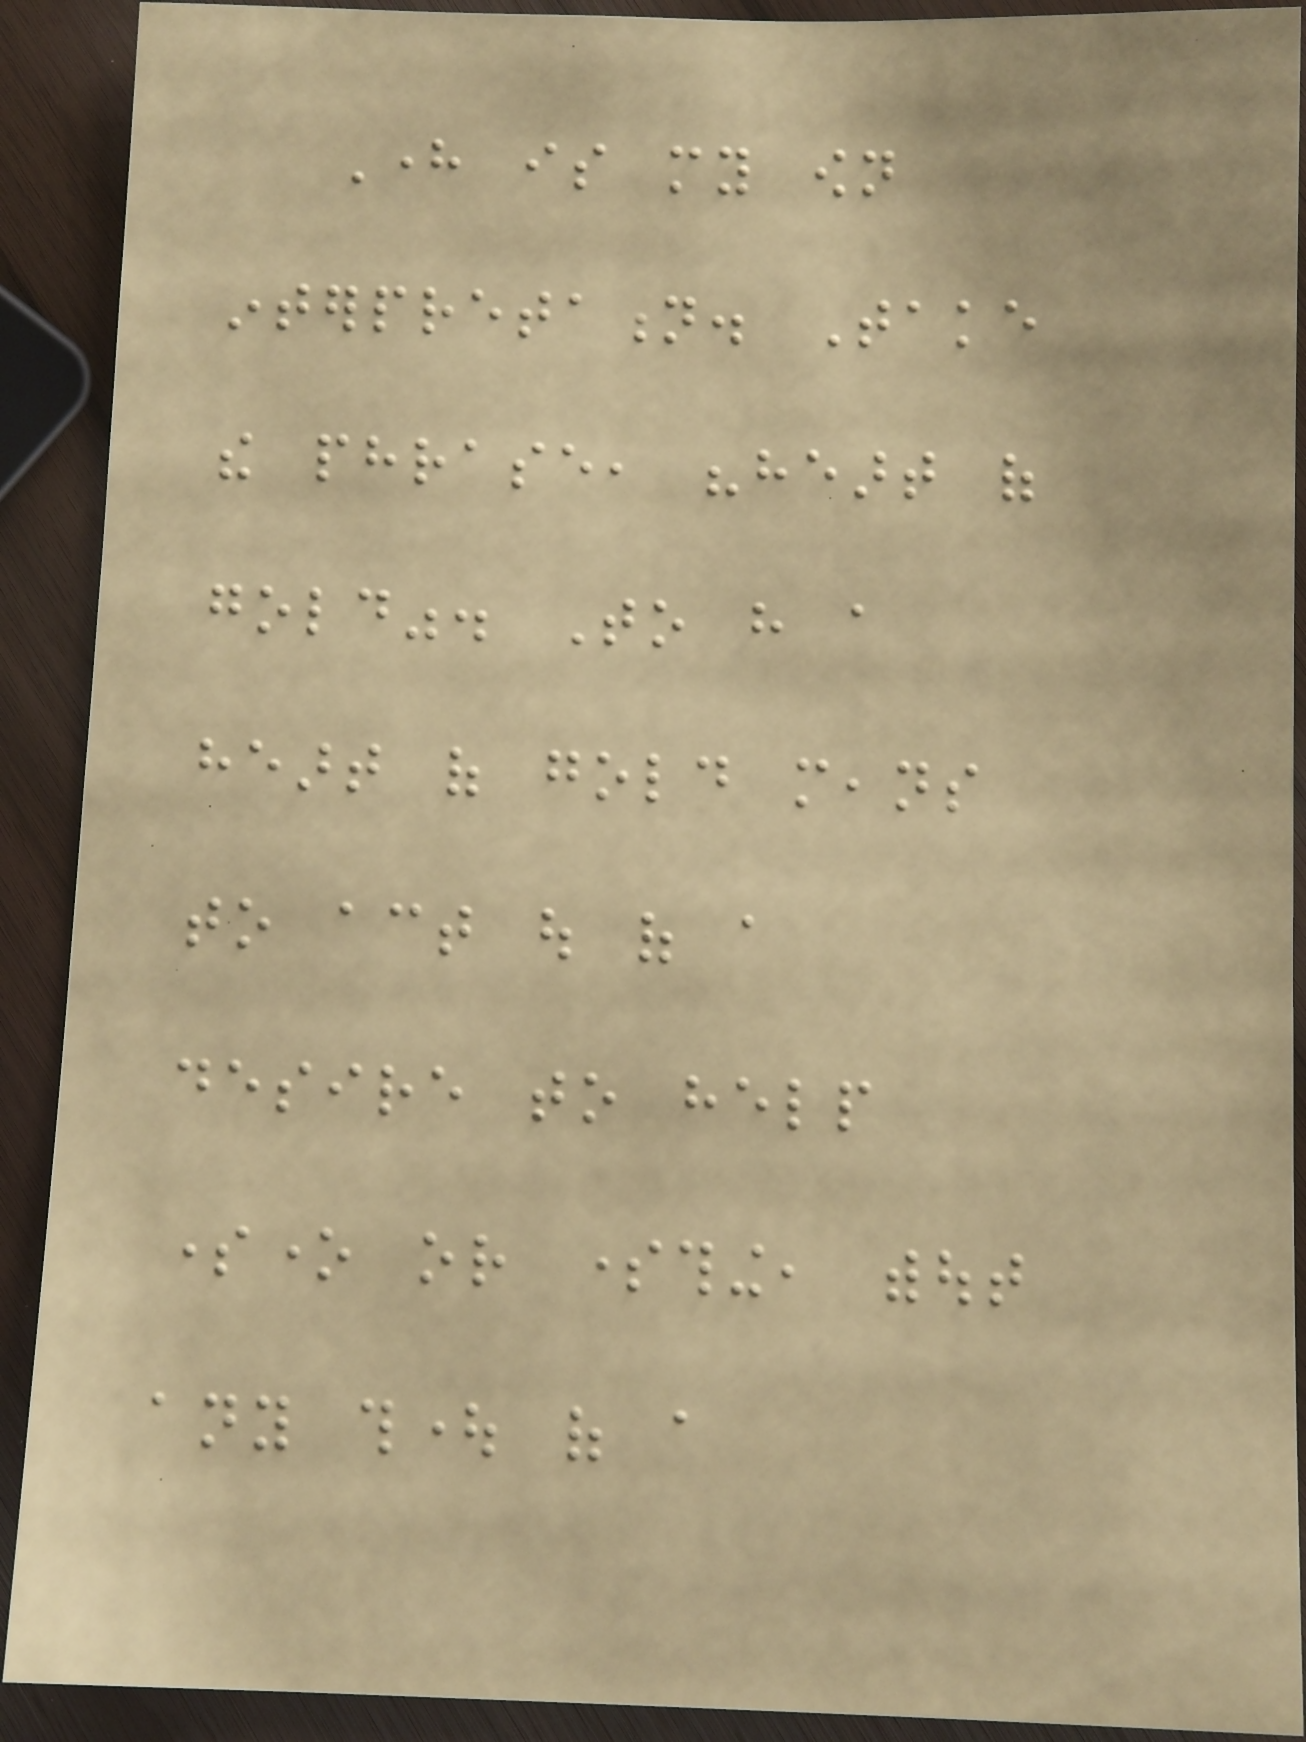Here is my own
interpretation. Take
the phrase, "heart of
gold". To have a
heart of gold means
to act out of a
desire to help
someone or something, without
any thought of a
